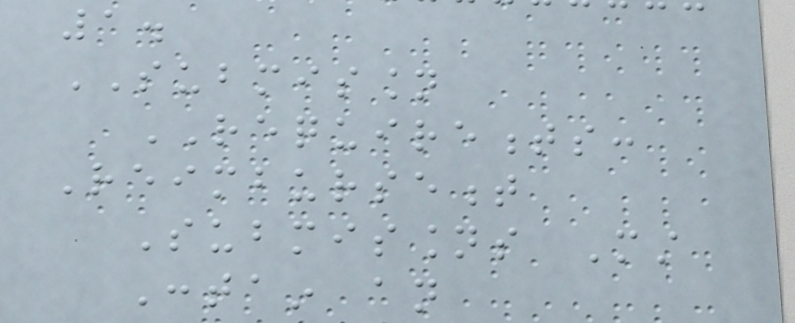1.
SUBMISSION
REQUIREMENTS:
Reimbursement
Submissions Must
Contain an
